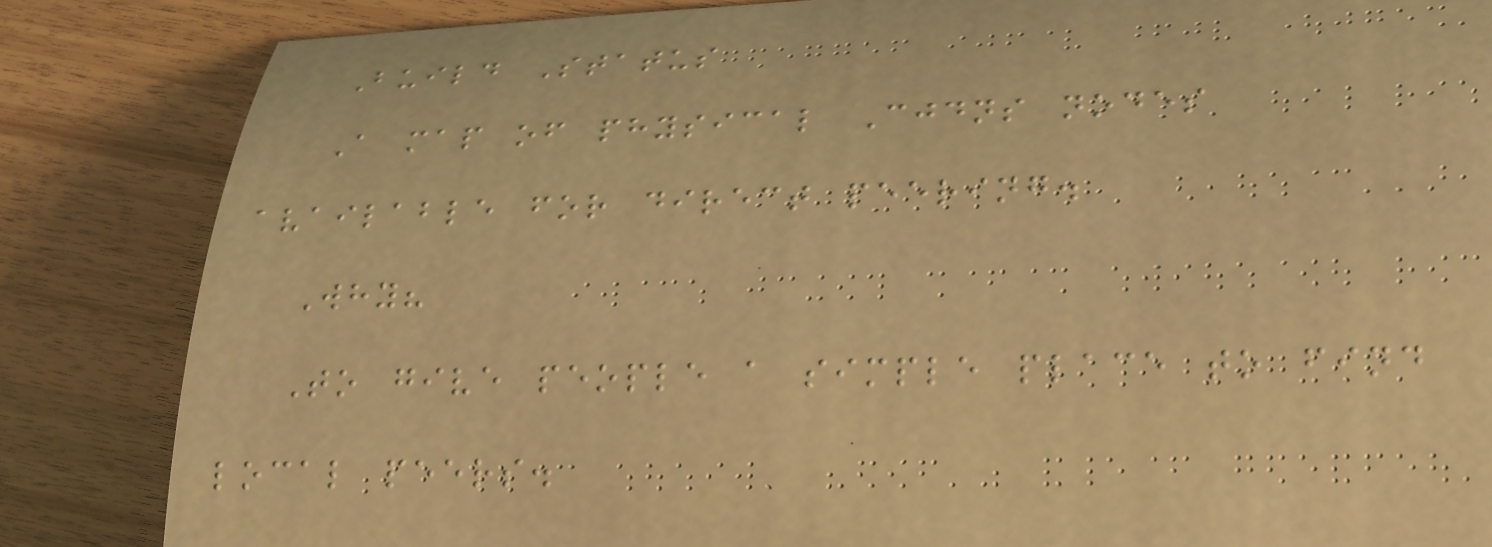Build Status
A map of physical Cjdns nodes
available for direct peering.
Why?
To give people a simple place to find
local peers.
